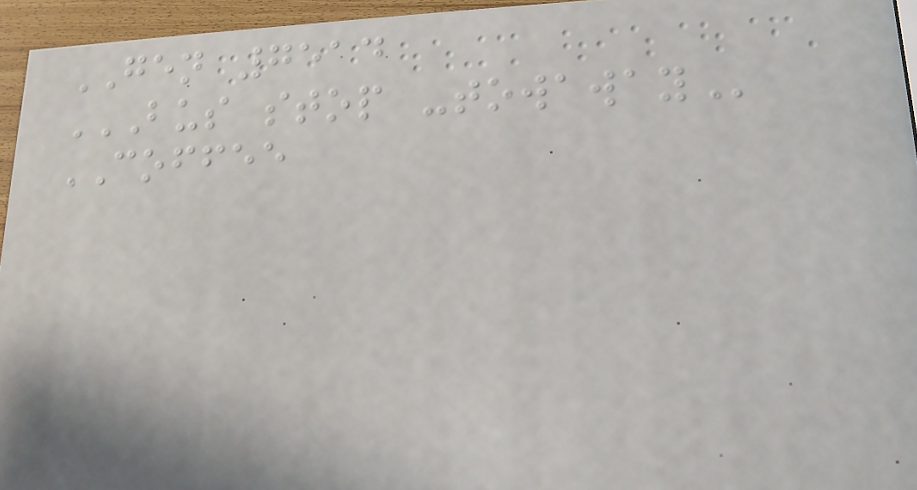GEN 7514
BUS STOP -TOWAWAY
COFFEE
